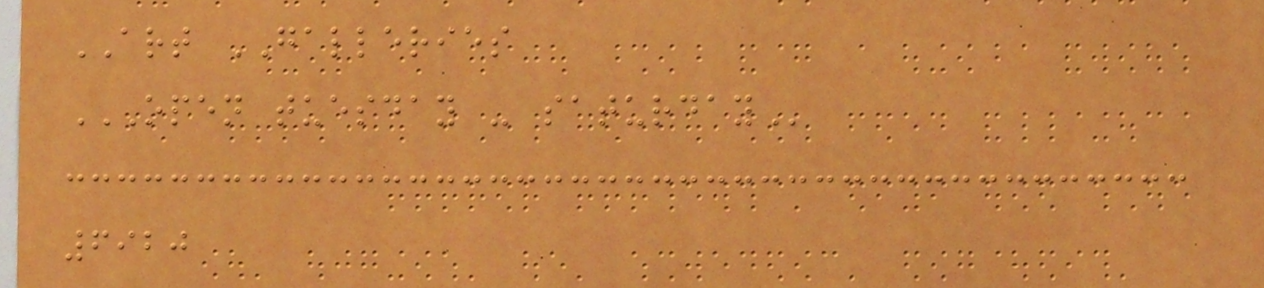ART GALLERIES
OPEN TUESDAY - SATURDAY
6920
